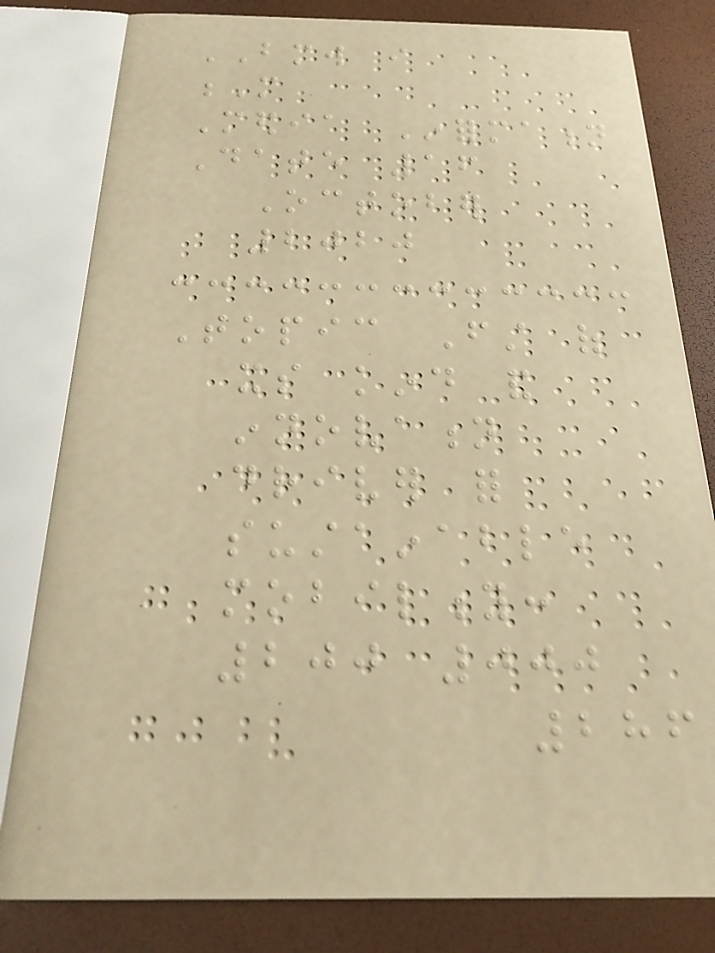BMW i
M
Media Information
Date 16
October
2020
Topic First of
its kind and
innovation
driver for
sustainable
mobility:
200 000
286
